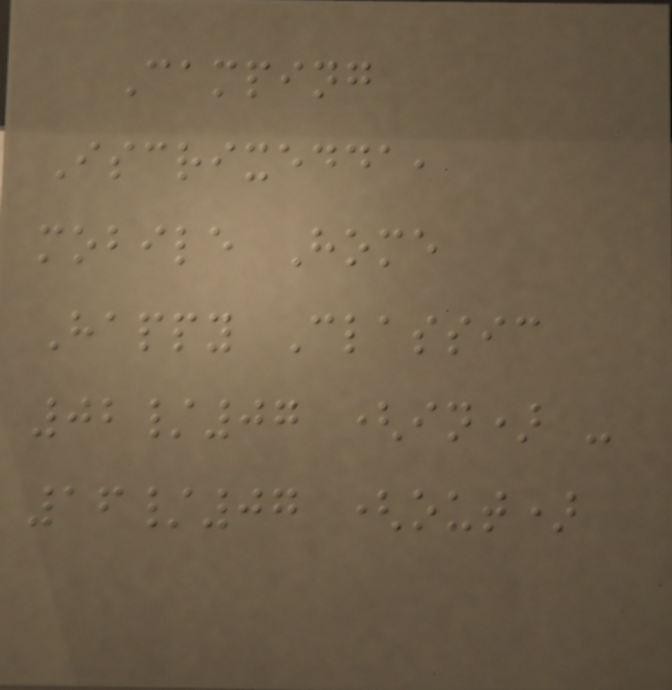Camping
Iscrixedda,
mobile Home
Happy Classic
02/07 (in) -
16/07 (out)
